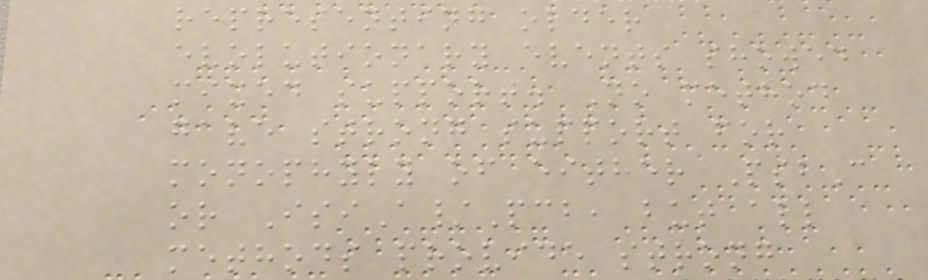representing older
evolutionary events showed
mixed support. No method
gave strong support for
monophyly of either PsbC
or IsiA/Pcb, but all
methods provide strong
